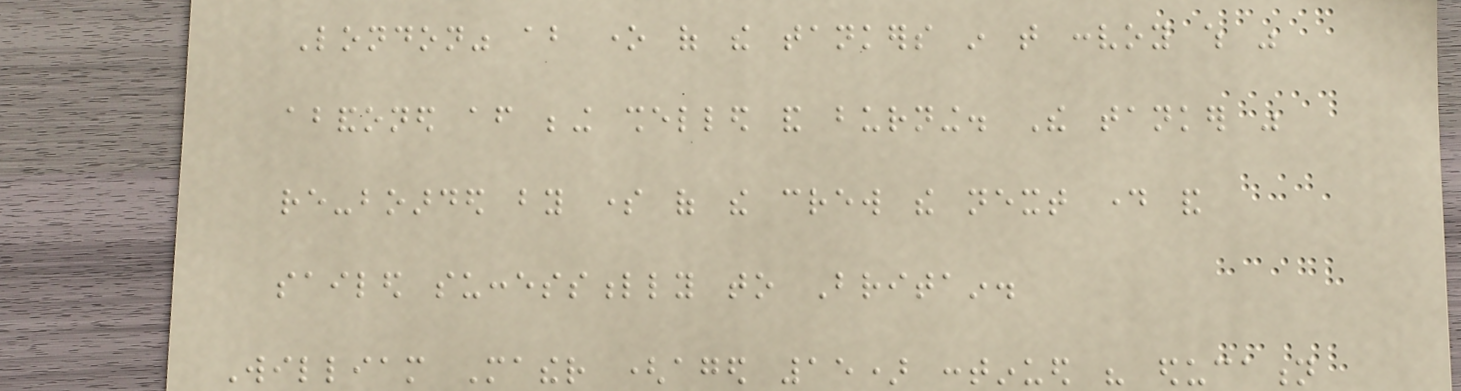London" about one of the tankers in that convoy which was
abandoned after being shelled and burning. The tanker was
re-boarded by some of the crew the next day and
sailed successfully to Britain.
William Mather (aged 15) continued his education
